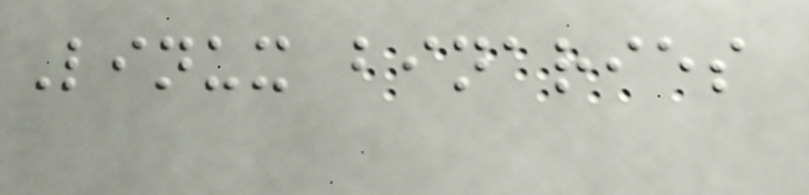Linux binaries
